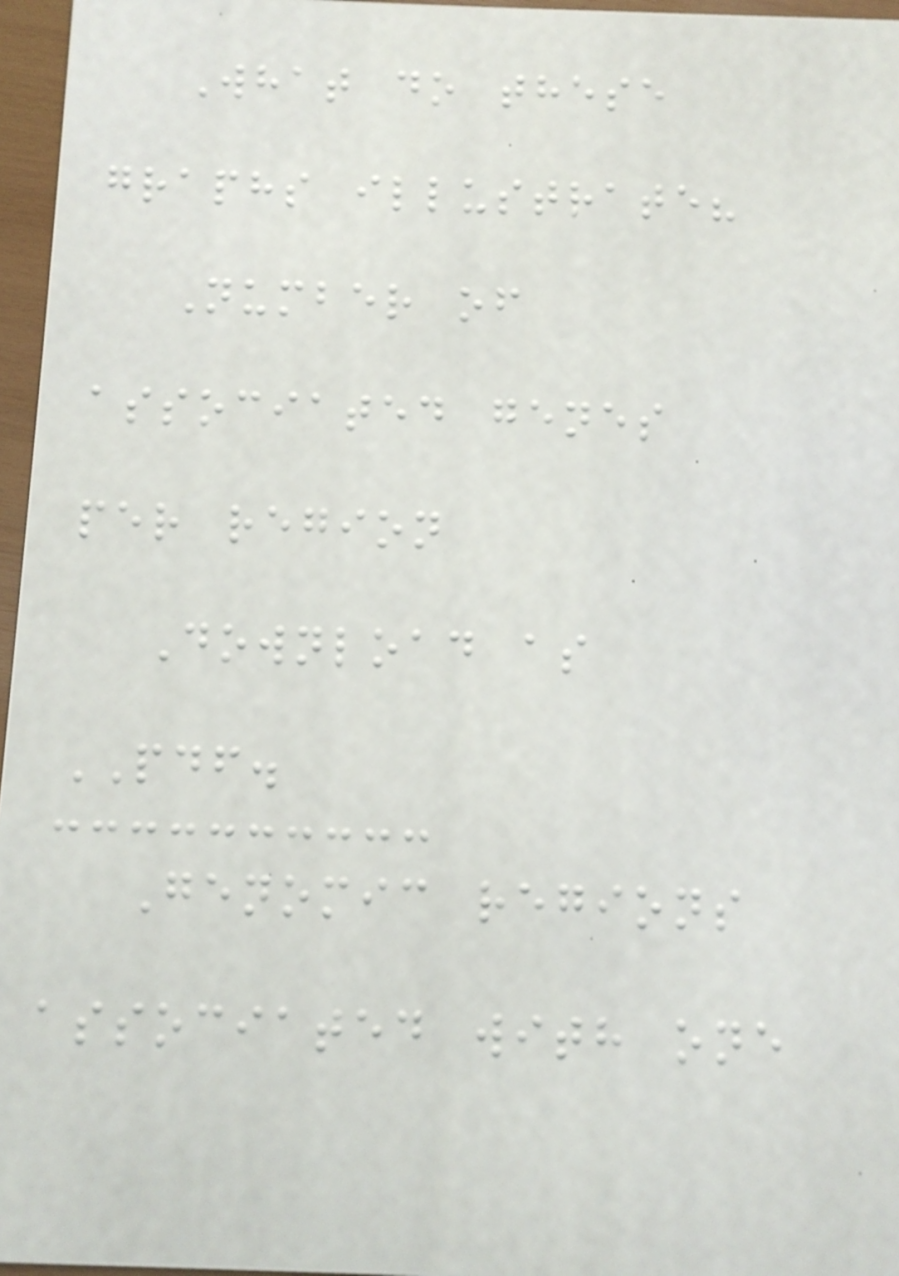What do these
graphs illustrate?
Number of
associated genes
per region
Download as
PDF.
Genomic regions
associated with one
